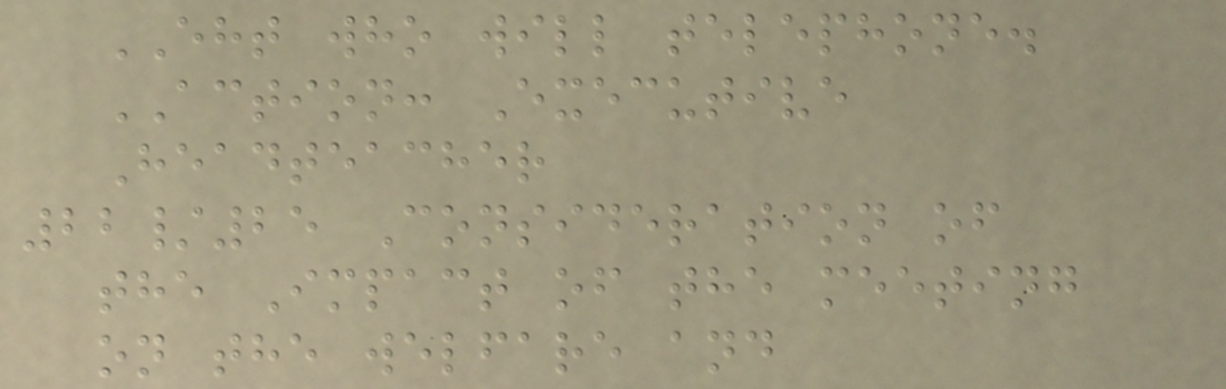EHT who will telephone.
ACTION: Executive
Headteacher
22/25 Consideration of
the Impact of the meeting
on the welfare and
